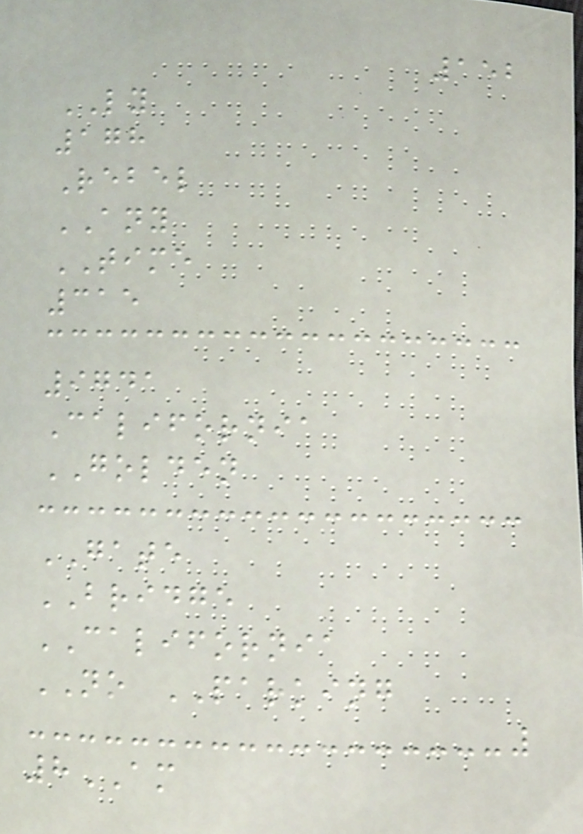152
LY
178
Rebel
ANY
TIME
315
9741
California
GOLDEN
GATE
BRIDGE
CALIFORNIA
NO PARKING
8AM
